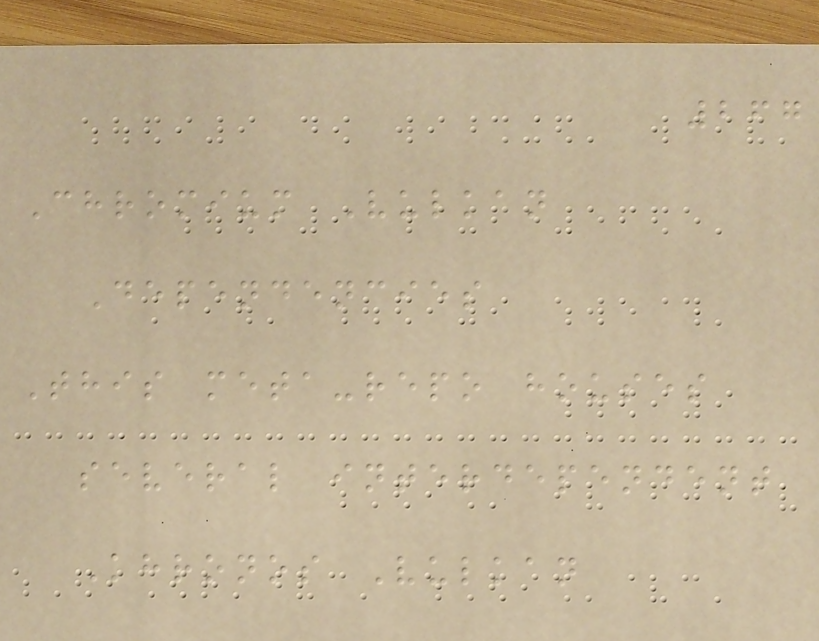267
Chromium Vulkan
Dependencies
This meta-repo houses
several interdependent
Khronos Vulkan
